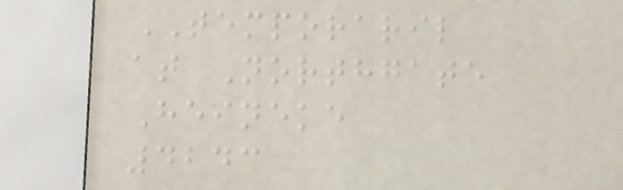TEMPORARIL
at Northgate
Heineke
4243
